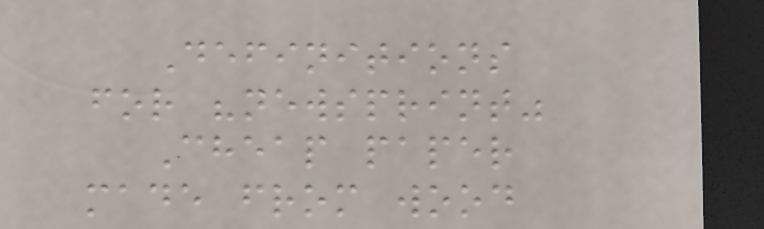Definitions
for "newsprint"
Cheap paper
made from wood
